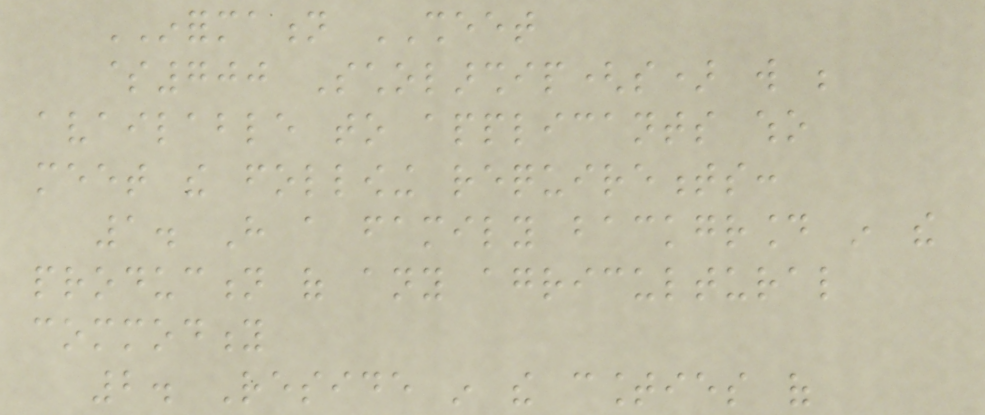INFORMATION SHEET
$700 Scholarship(s) will be
available to applicants who
meet the following requirements:
1. Have a family background in the
production of any agricultural
commodity
2. Reside in the counties of
